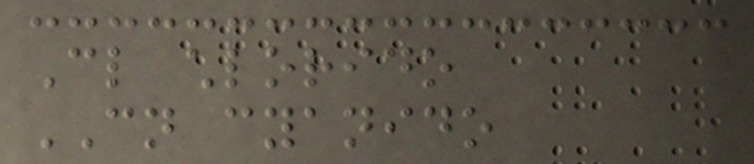Cl chlorido
CN cyanido
